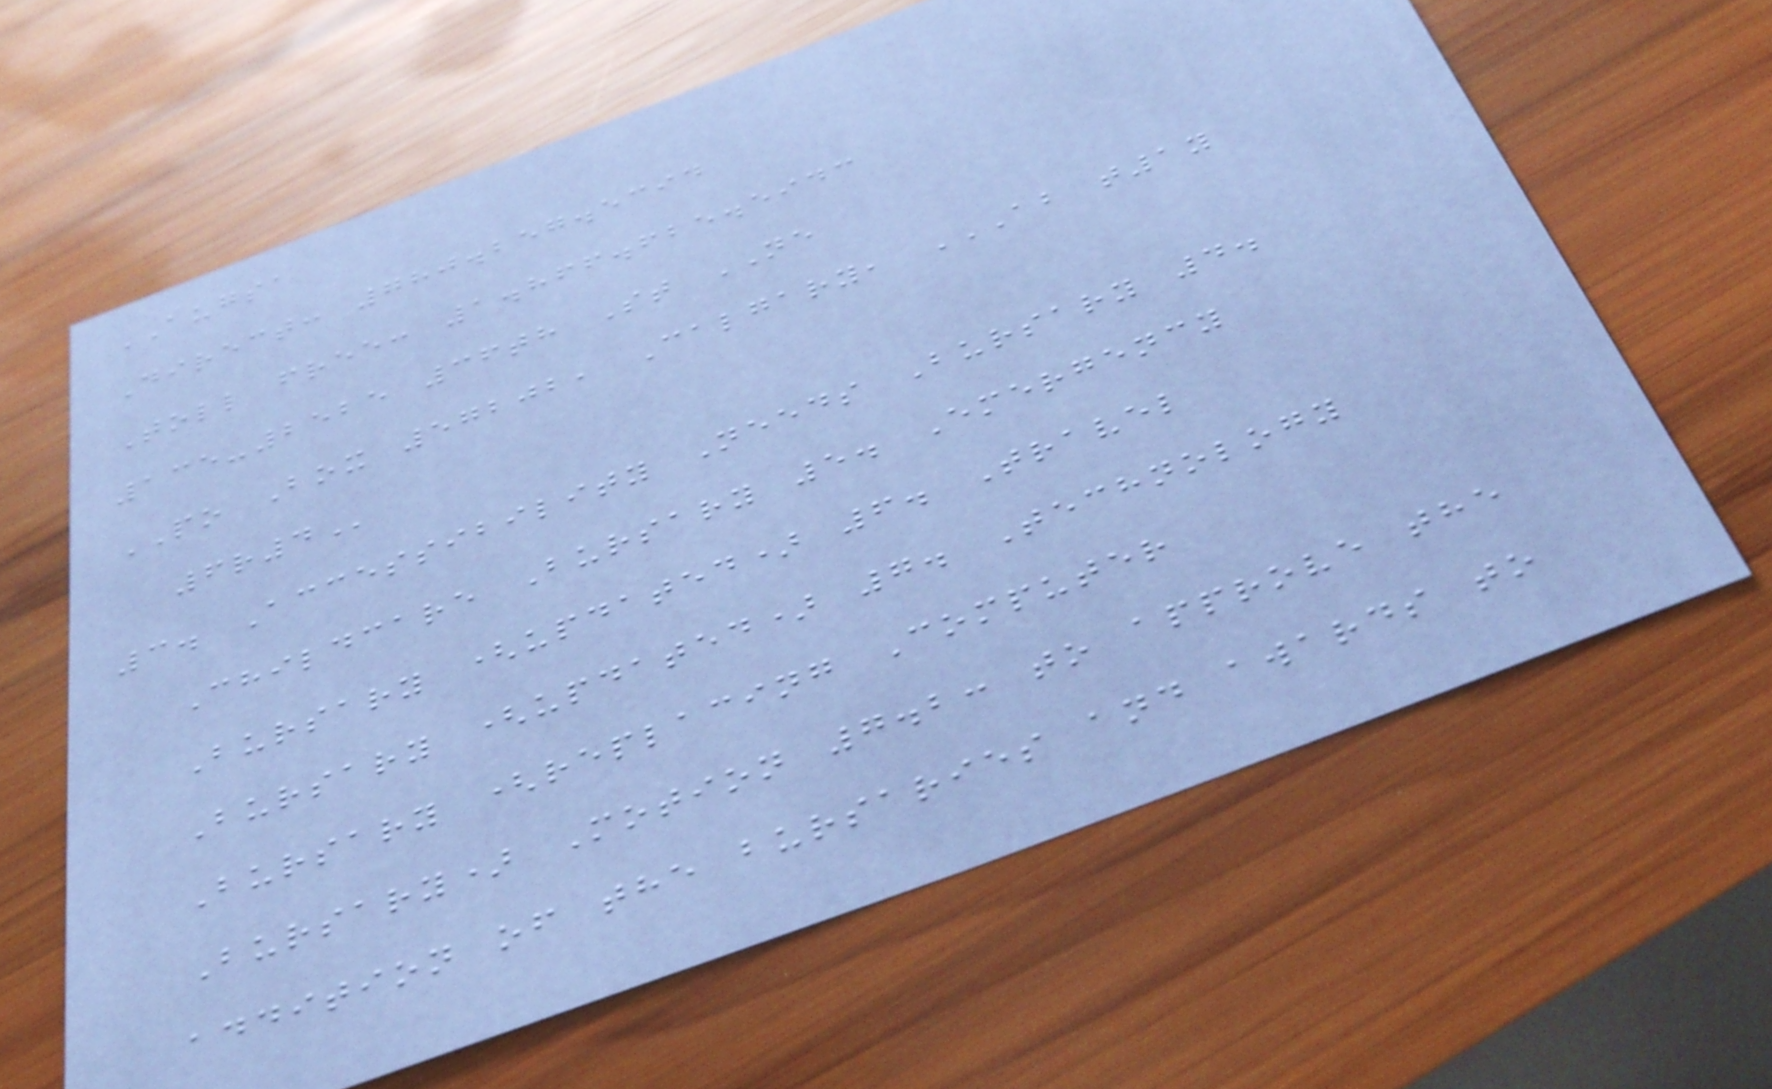AUGSA
Direct: 780.257.5394
Toll free: 1.866.625.5943
135-2525 36th St NE
PO Box 57202, Calgary, AB T1Y
6R4
3. Accessibility Needs Bursary 4.
Childcare Bursary 5. Emergency
Bursary (updated) 6. Travel
Bursary (updated) 7. Technology
Bursary (replacing Computer
Bursary) Motion 7.2: to approve the
addition of the bursaries and awards to
